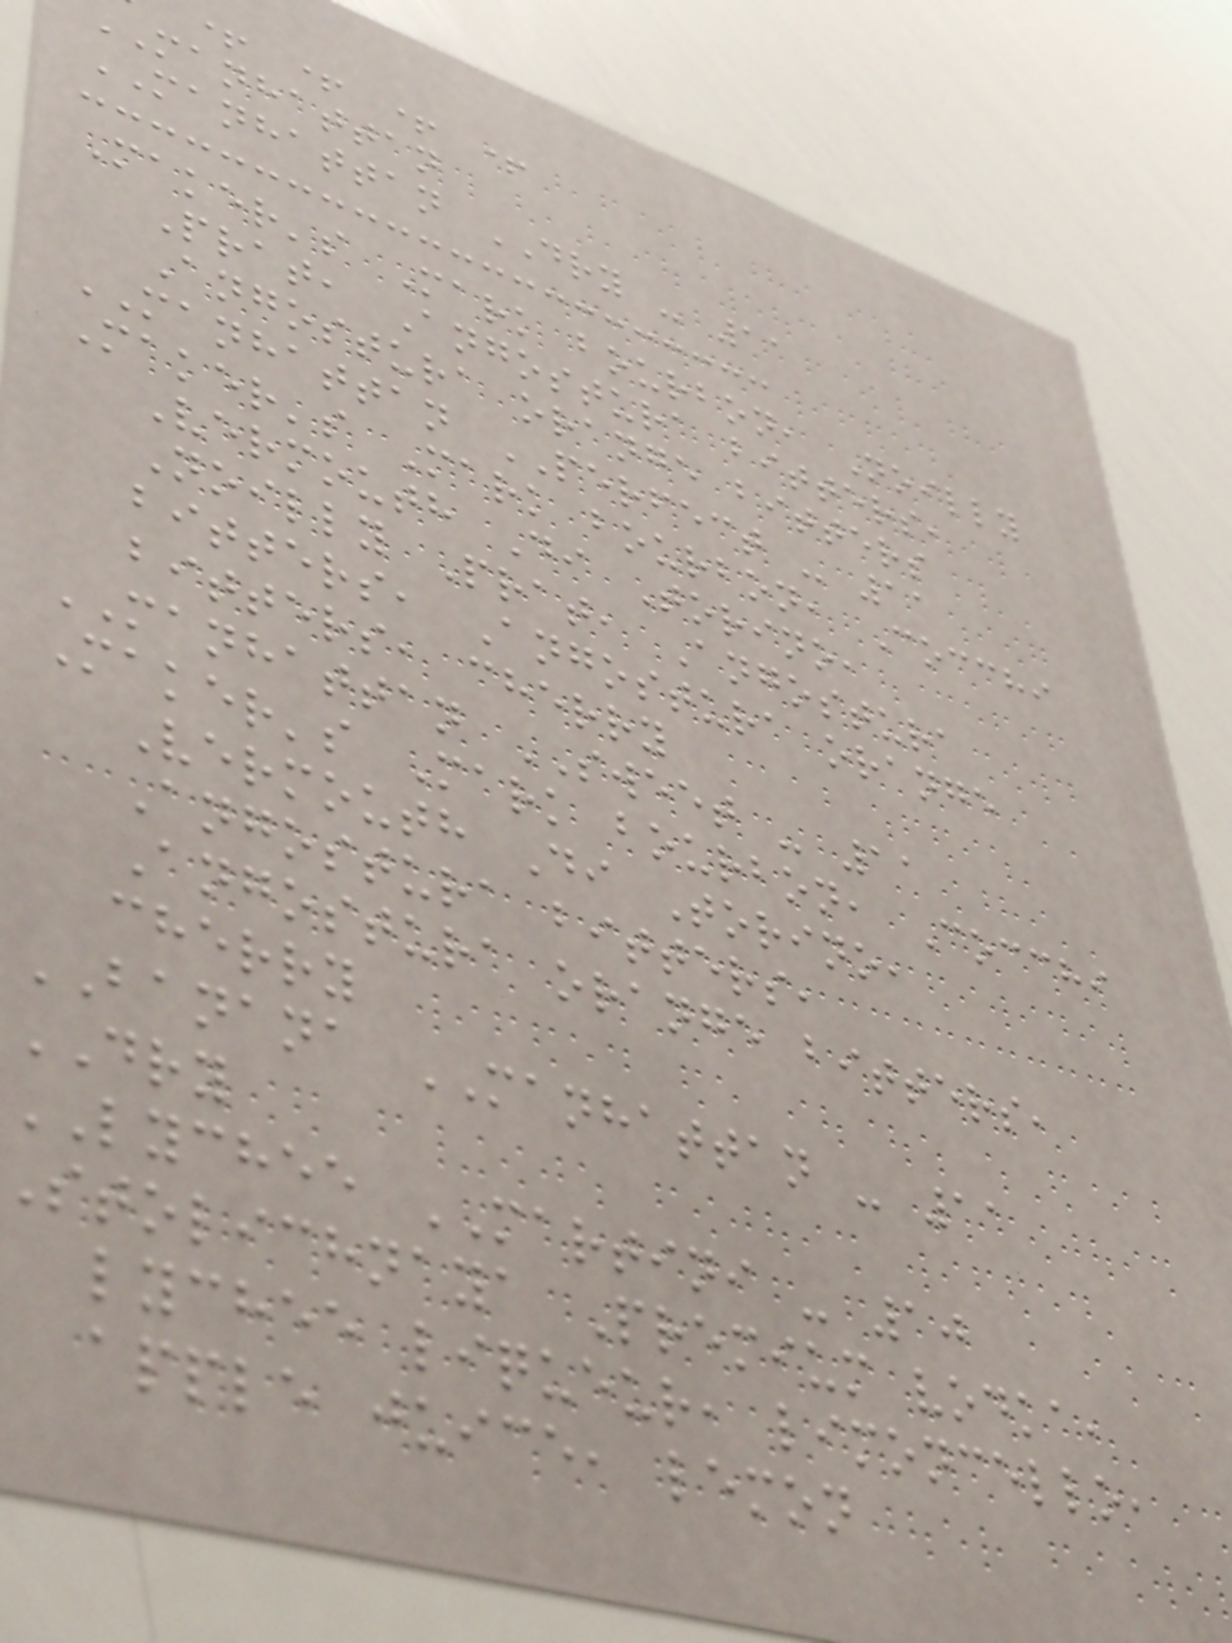+ + + +
manhattan
MANHATTAN DRY - 11
Maker's Mark bourbon, Noilly
Prat, Angostura bitters,
Angostura orange bitters
MANHATTAN PERFECT - 11
Maker's Mark bourbon, Cocchi
Vermouth Di Torino,
Noilly Prat, Angostura
bitters, Angostura orange
bitters, cherry
MANHATTAN SWEET - 11
Maker's Mark bourbon, Cocchi
Vermouth Di Torino,
Angostura bitters,
Angostura orange bitters,
cherry
BANANA MANHATTAN - 11
DRY
LYCHEE MARTINI - 10
stolichnaya Premium vodka,
lychee liqueur, limoncello,
apple juice, lemon
